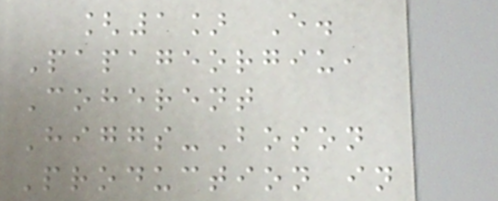[1] E.
Papageorgiu,
Coherent
Higgs-Boson
Production in
